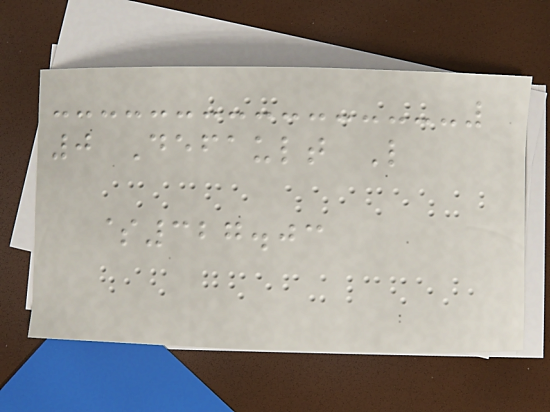0 Default L
$327.03
